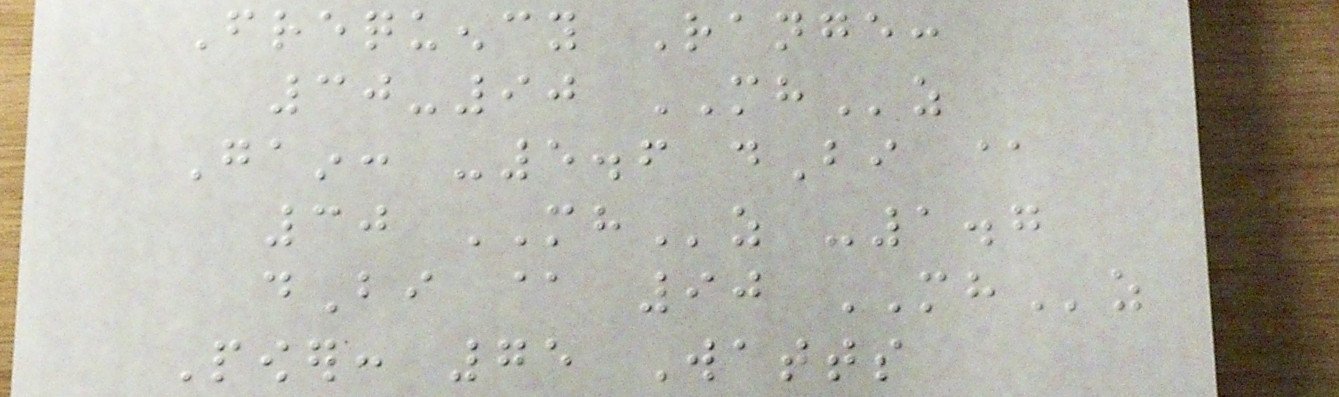Frequency Range:
30-90 MHz
Gain: -5.6 dBi @
30 MHz -1.7
dBi @ 90 MHz
Power: 75 Watts
